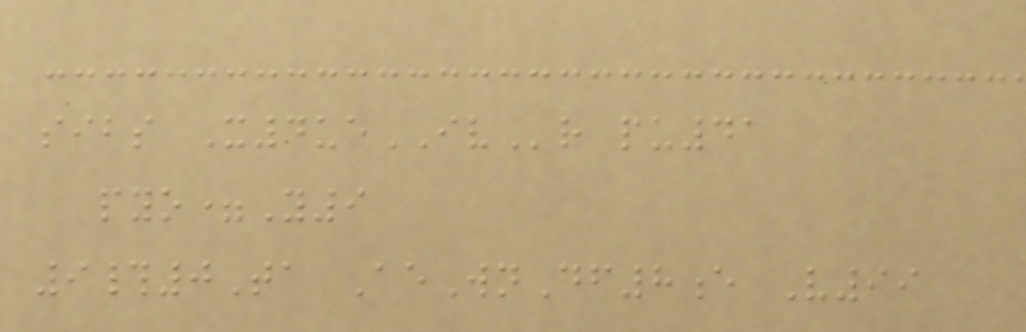sibs X4ueIVr pu41
pyo=Y9
9#0Ta AeWnDf8e V99
